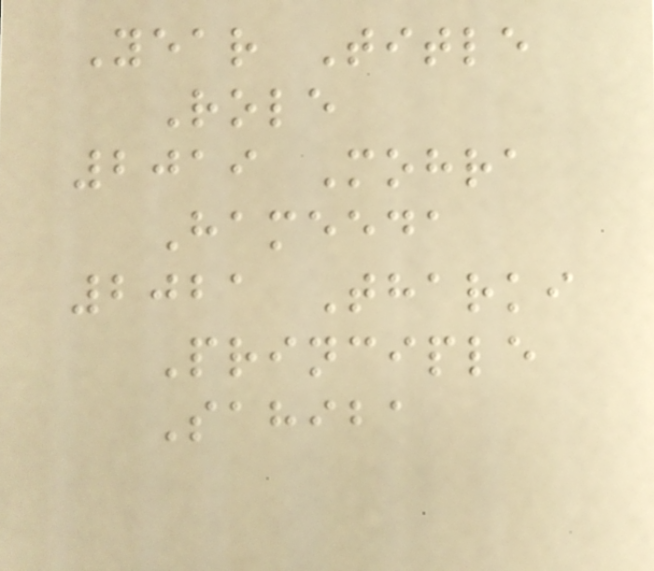Year Title
Role
2019 Mohra
Hameeda
2021 Tharki
Principle
Sahiba
